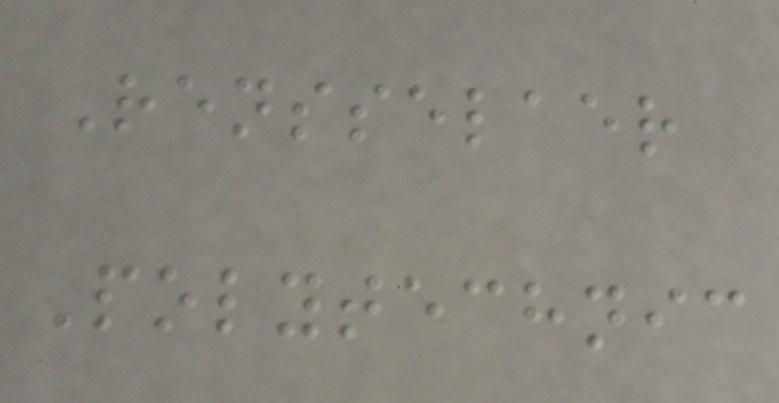Rensselaer
Polytechnic
